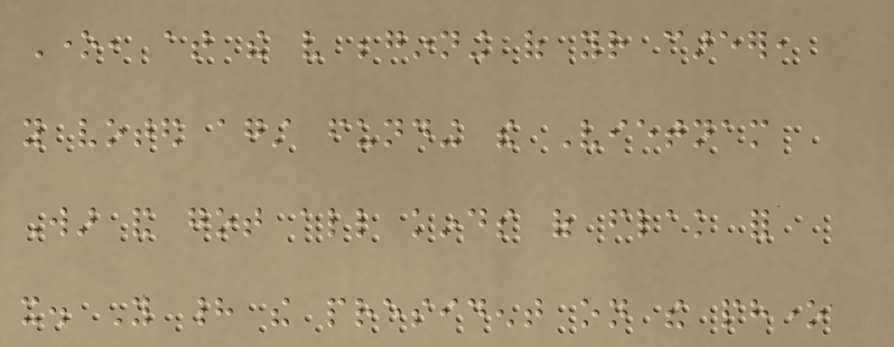One, at the very beginning of your career,
you voted against funding the Vietnam
War and got all kinds of flak for
it. You had the president on the phone
